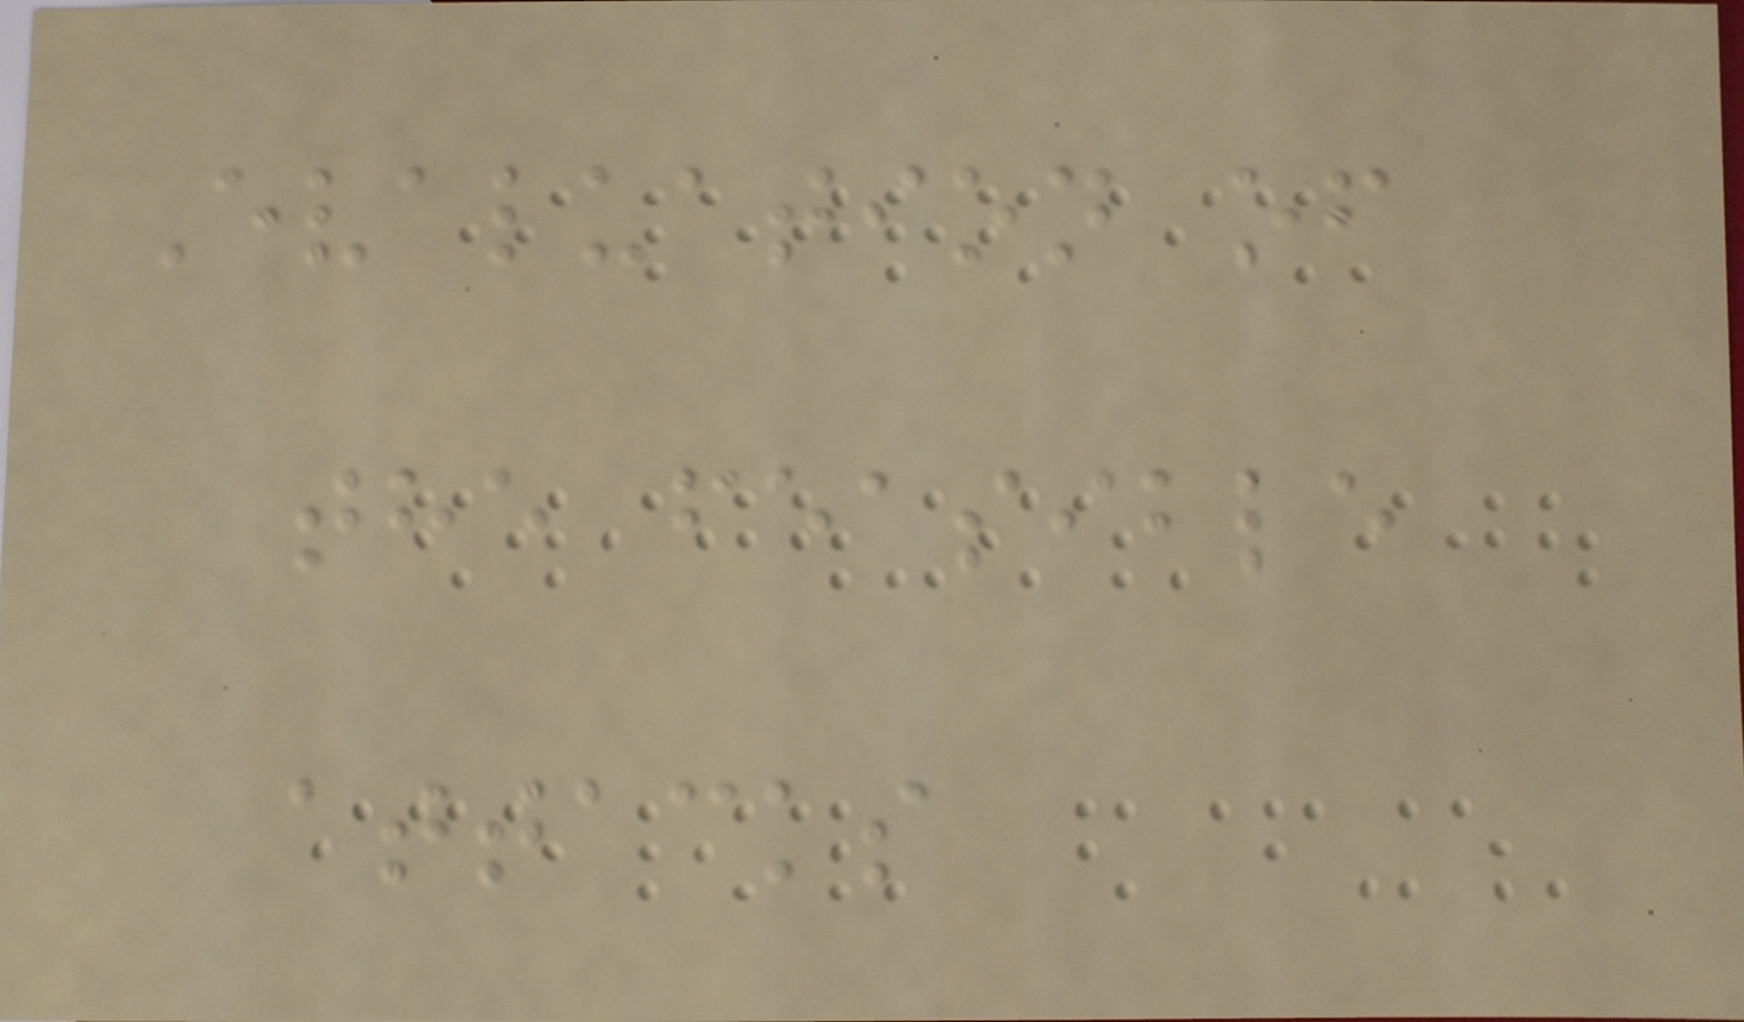Evaluation of
the feasible
attacks
